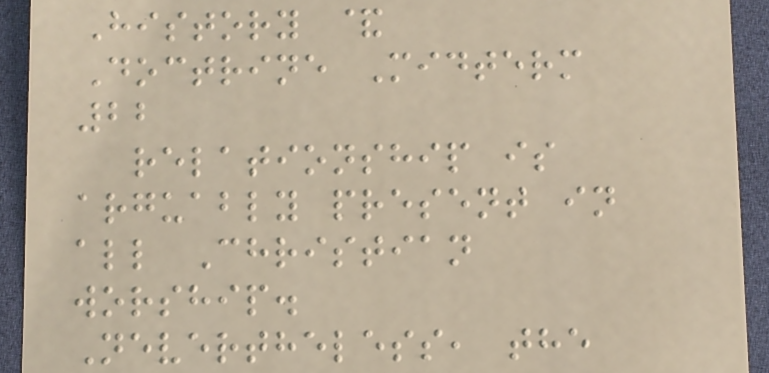History &
Doctrine Midterm
22
relationship is
arguably present in
all Christian
worship.
Nevertheless, the
